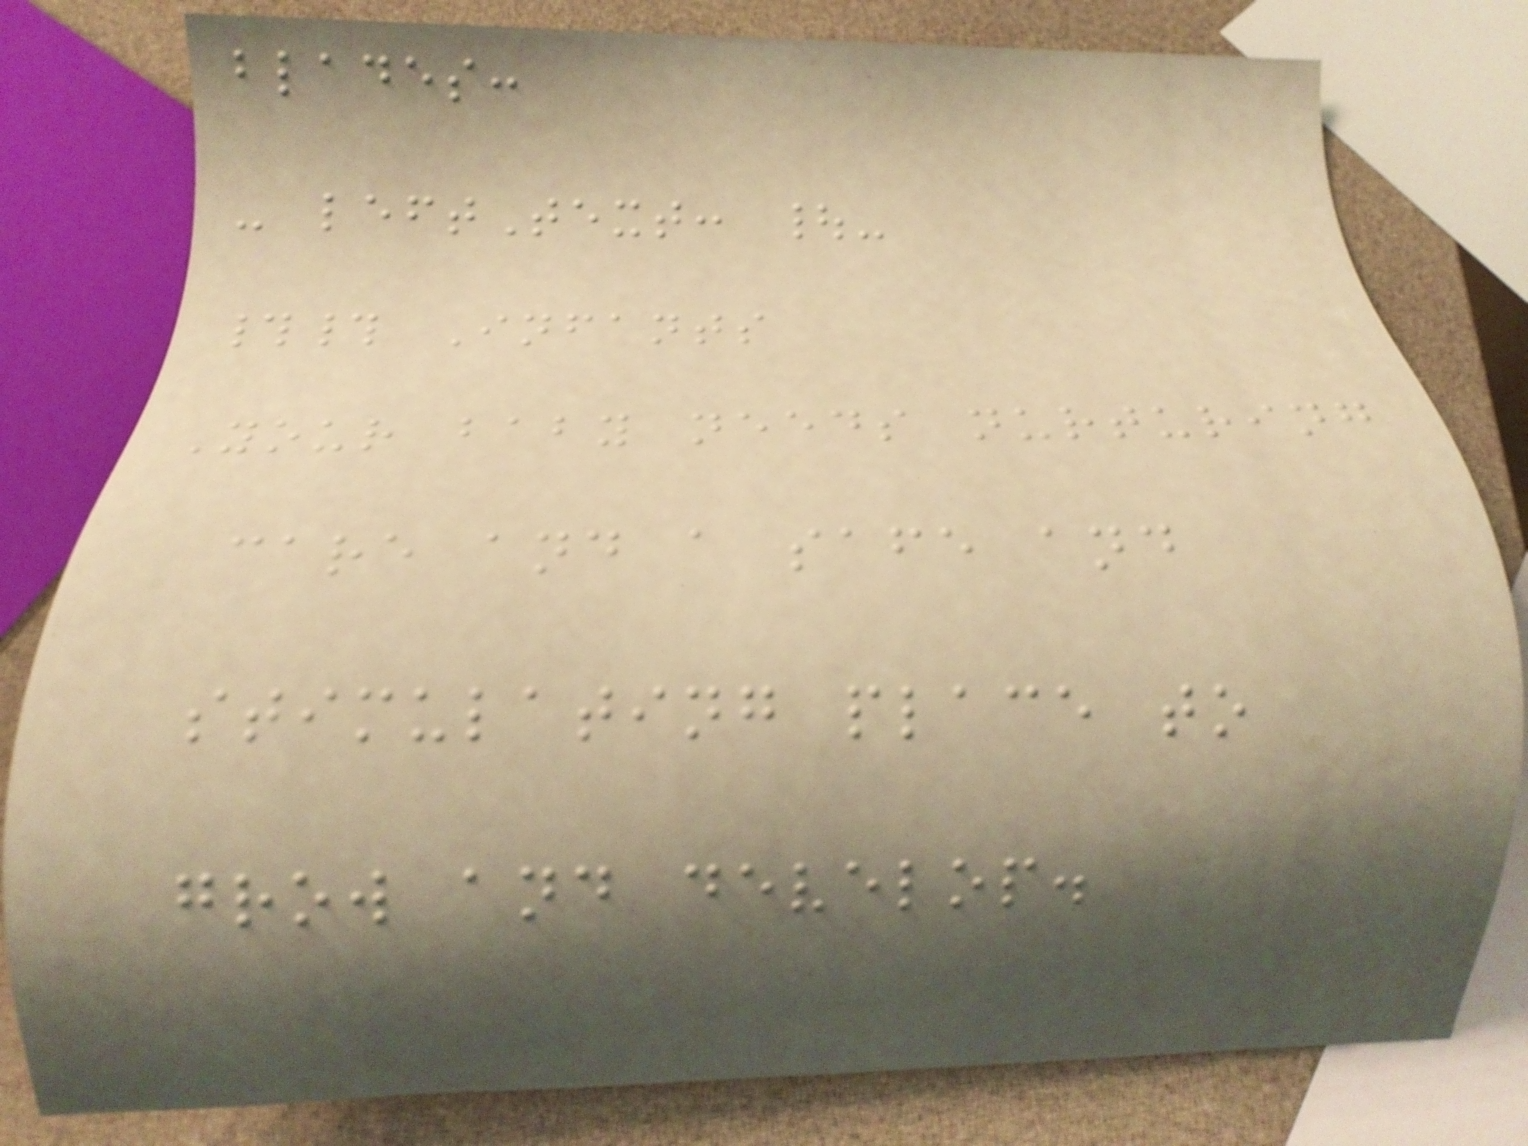blades:
- leftText: |-
## Infants
Your baby needs nurturing
care and a safe and
stimulating place to
grow and develop.
